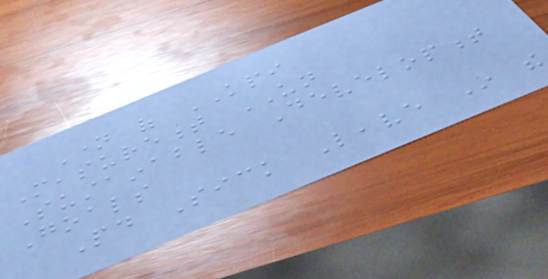Name of KPI
Measurement UN
Sustainable Development
Goals
Paid Sick Leave In the
